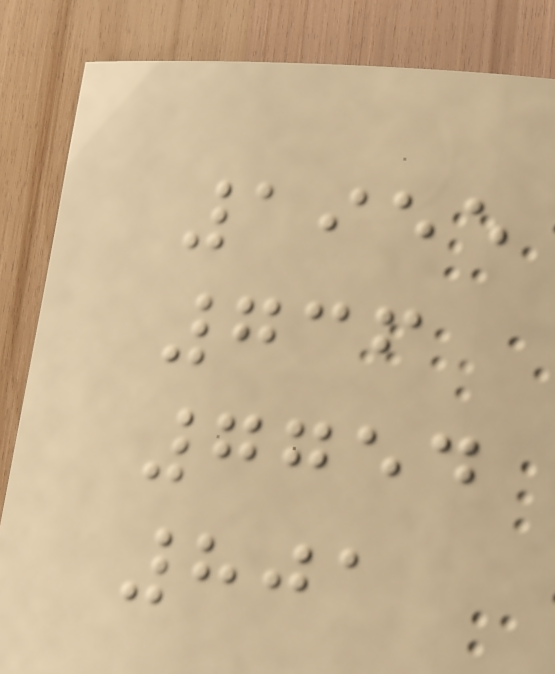1955
736
7754
801
